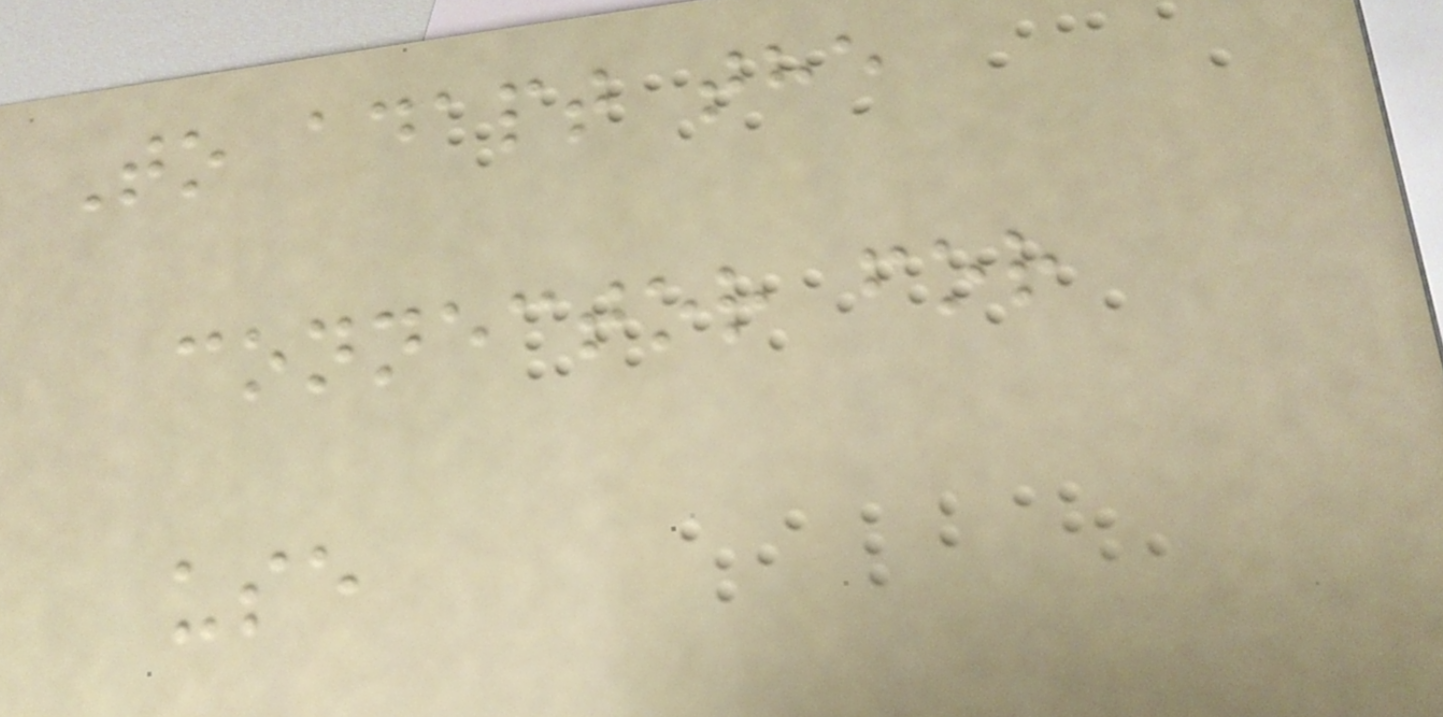To adapt the
connector for
use
